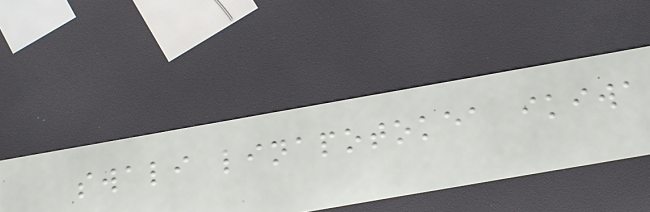swali linapotokea ikiwa
